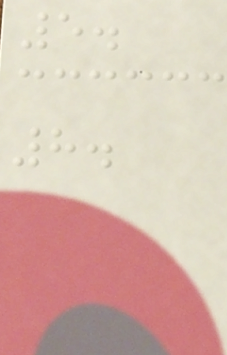5.
8.
